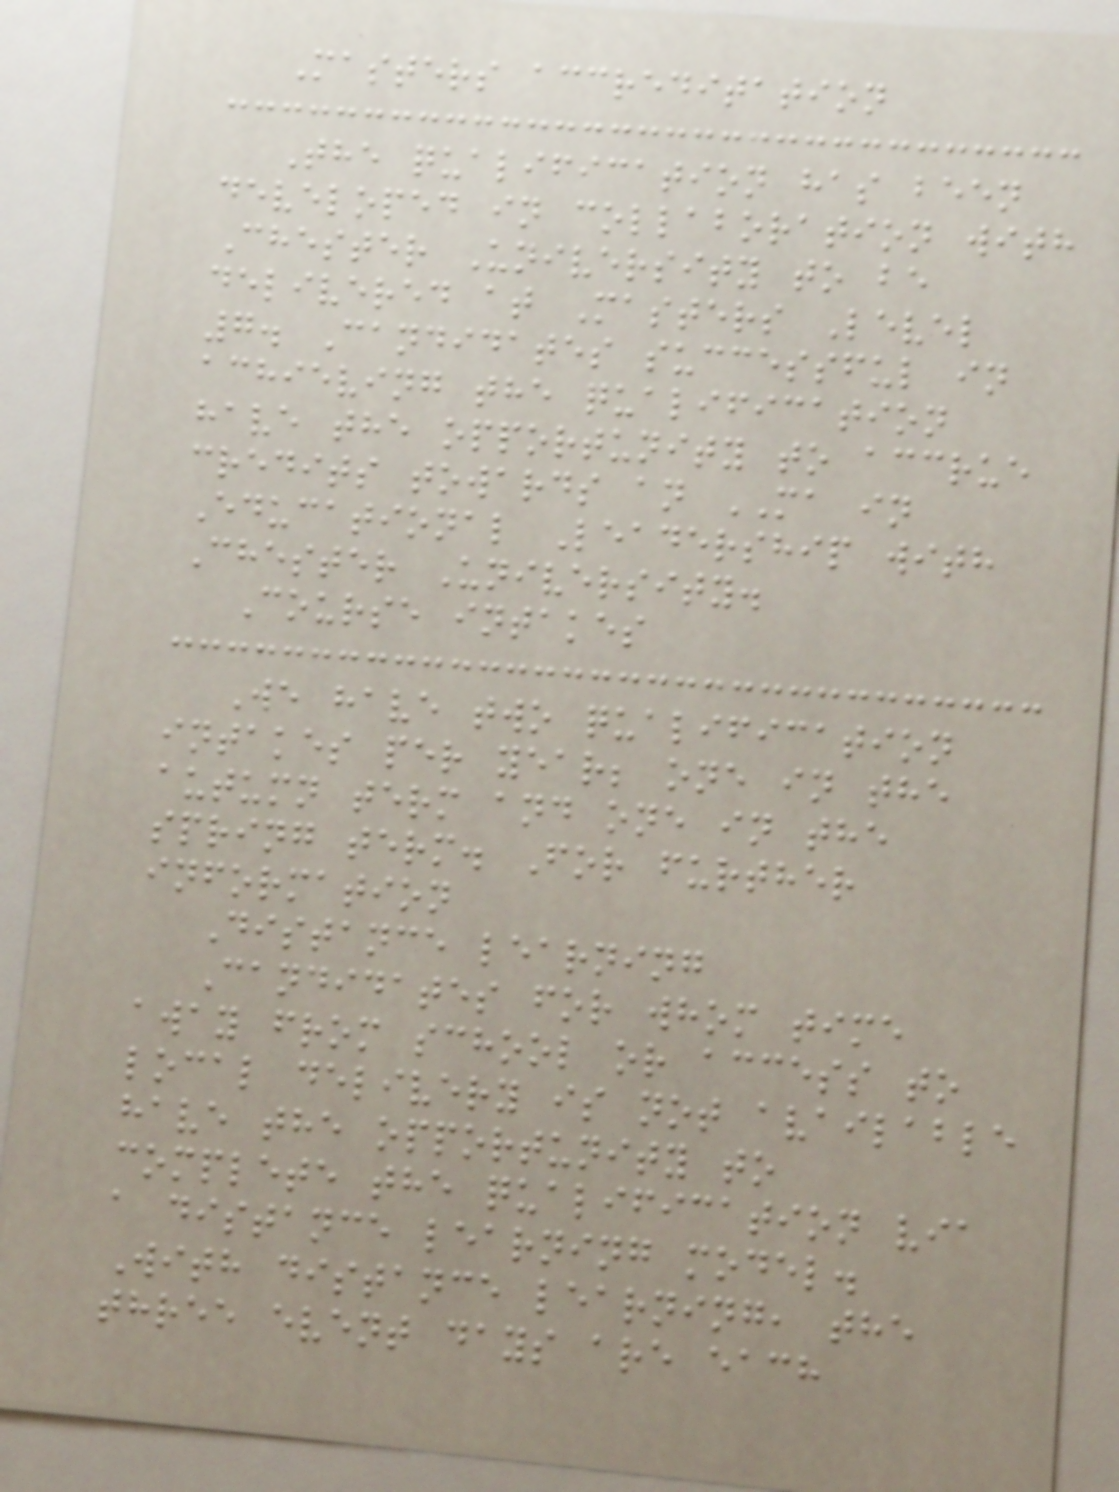Masters accreditation
The qualification has been
developed in collaboration with
Chester University to be
delivered at Masters Level
7. Candidates successful in
achieving the qualification
have the opportunity to accrue
credits towards an MA in
Educational Leadership with
Chester University.
Course intakes
We have two qualification
intakes per year; one in the
autumn term and one in the
spring term. For further
information
Distance learning
Candidates for whom time
away from school or access to
local delivery is not available
have the opportunity to
complete the qualification via
a distance learning model.
With distance learning, the
three event days are each
